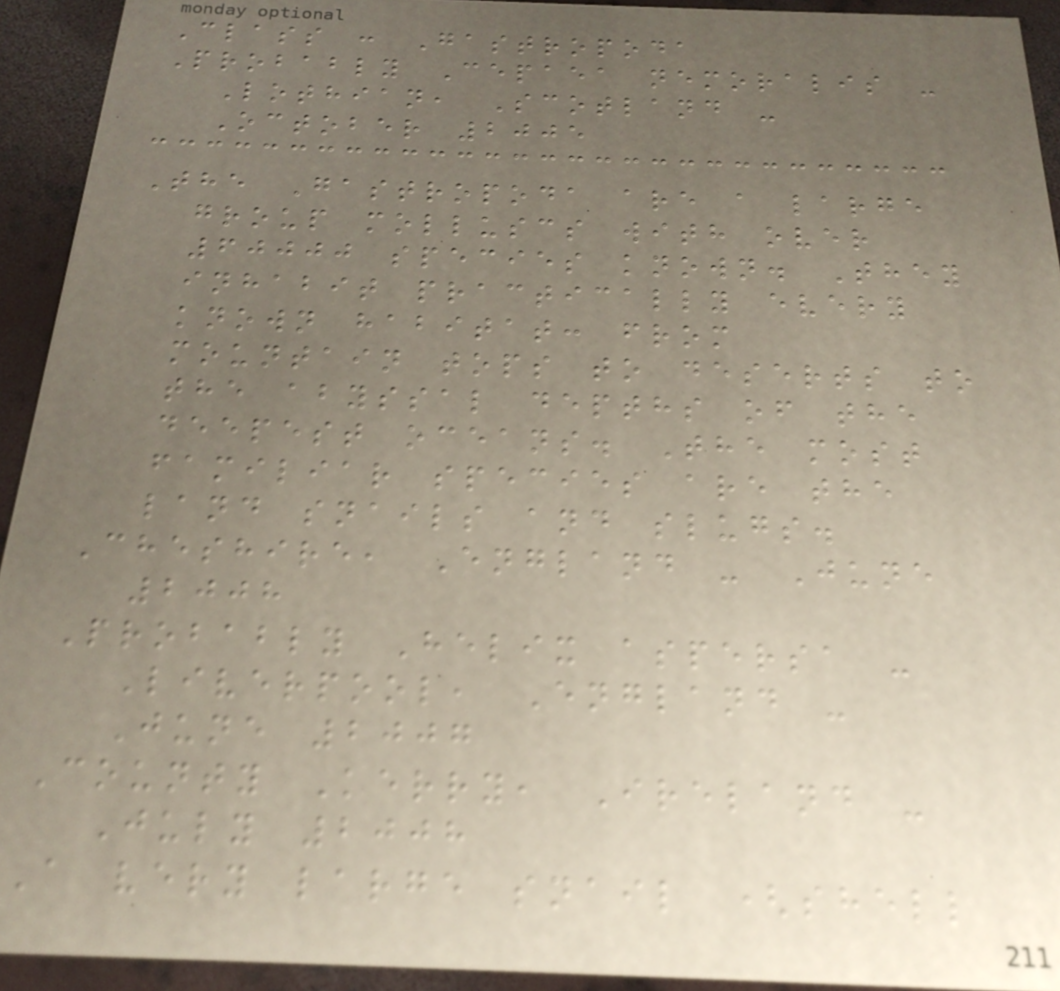Class : Gastropoda
Probably Cepaea nemoralis -
Lothian, Scotland -
October 2005
The Gastropoda are a large
group molluscs with over
60000 species known. They
inhabit practically every
known habitat: from
mountain tops to deserts to
the abyssal depths of the
deepest oceans. The most
familiar species are the
land snails and slugs.
Cheshire, England - June
2008
Probably Helix aspersa -
Liverpool, England -
June 2007
County Kerry, Ireland -
July 2008
A very large snail (shell
